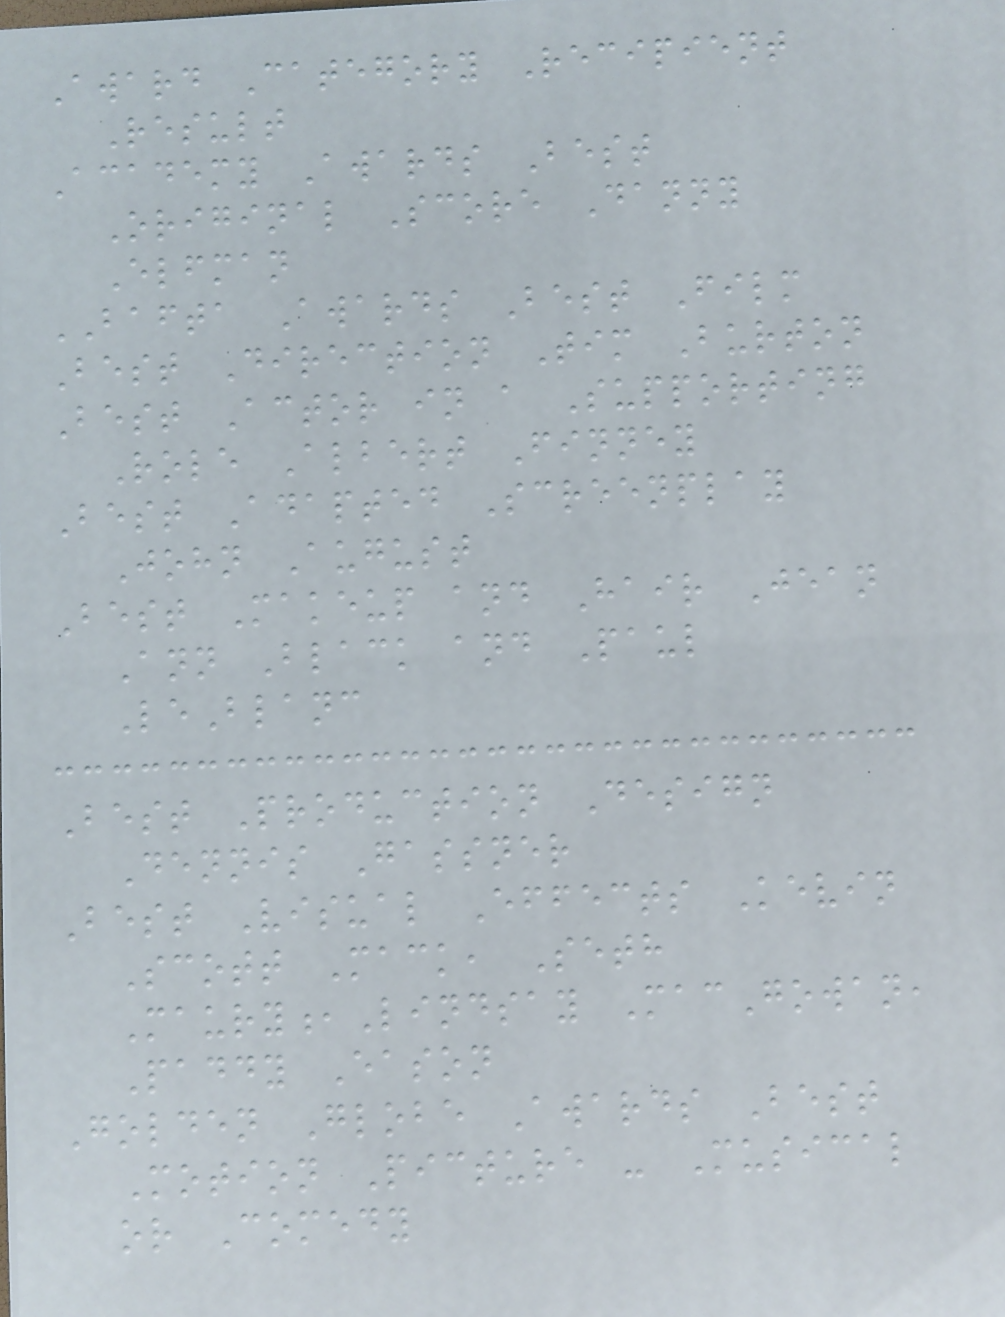Award Category Recipient
Result
Academy Awards Best
Original Score Danny
Elfman
BAFTA Awards Best Film
Best Direction Tim Burton
Best Actor in a Supporting
Role Albert Finney
Best Adapted Screenplay
John August
Best Makeup and Hair Jean
Ann Black and Paul
LeBlanc
Best Production Design
Dennis Gassner
Best Visual Effects Kevin
Scott Mack, Seth
Maury,Lindsay MacGowan,
Paddy Eason
Golden Globe Awards Best
Motion Picture - Musical
or Comedy
